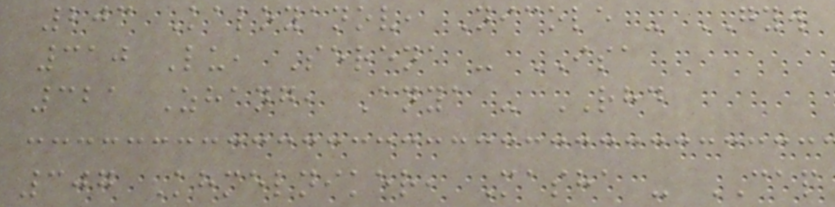203 Kaloyanov, Nicole - GYW
310 Lu, Serena - ISA
321 Zhang, Anya - RHD
307 Khmelniker, Masha - CAP
